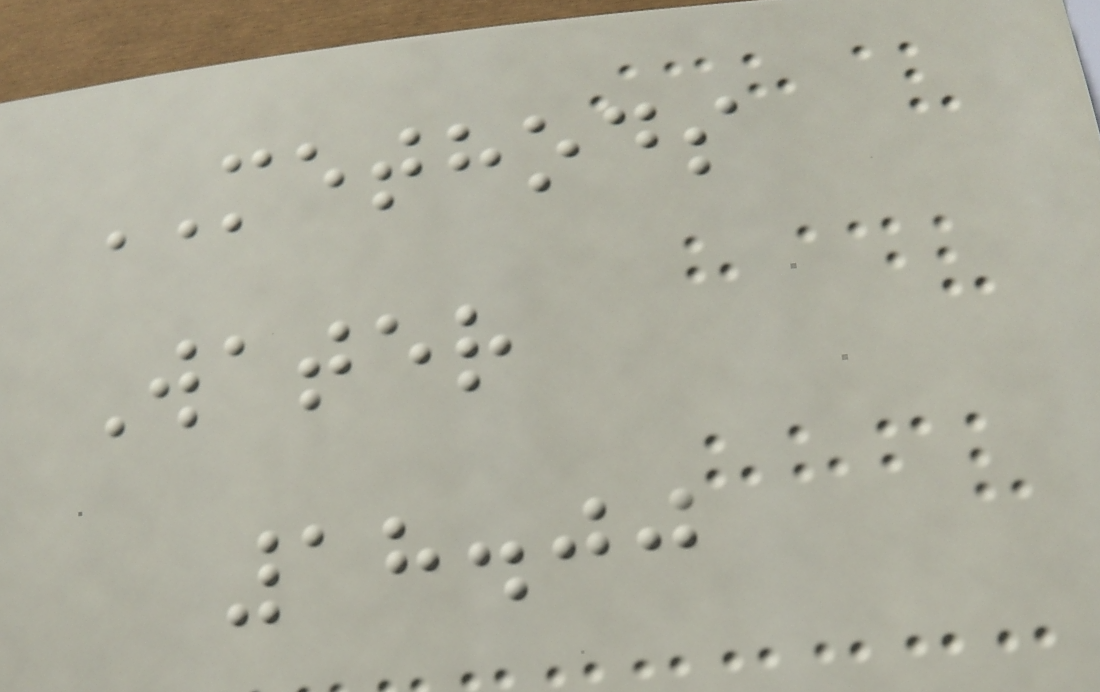METHODS
Water
18.00
